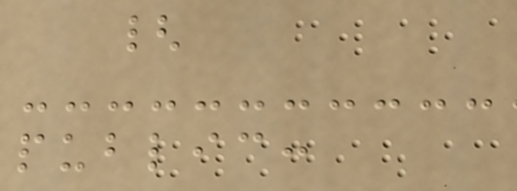{
public:
